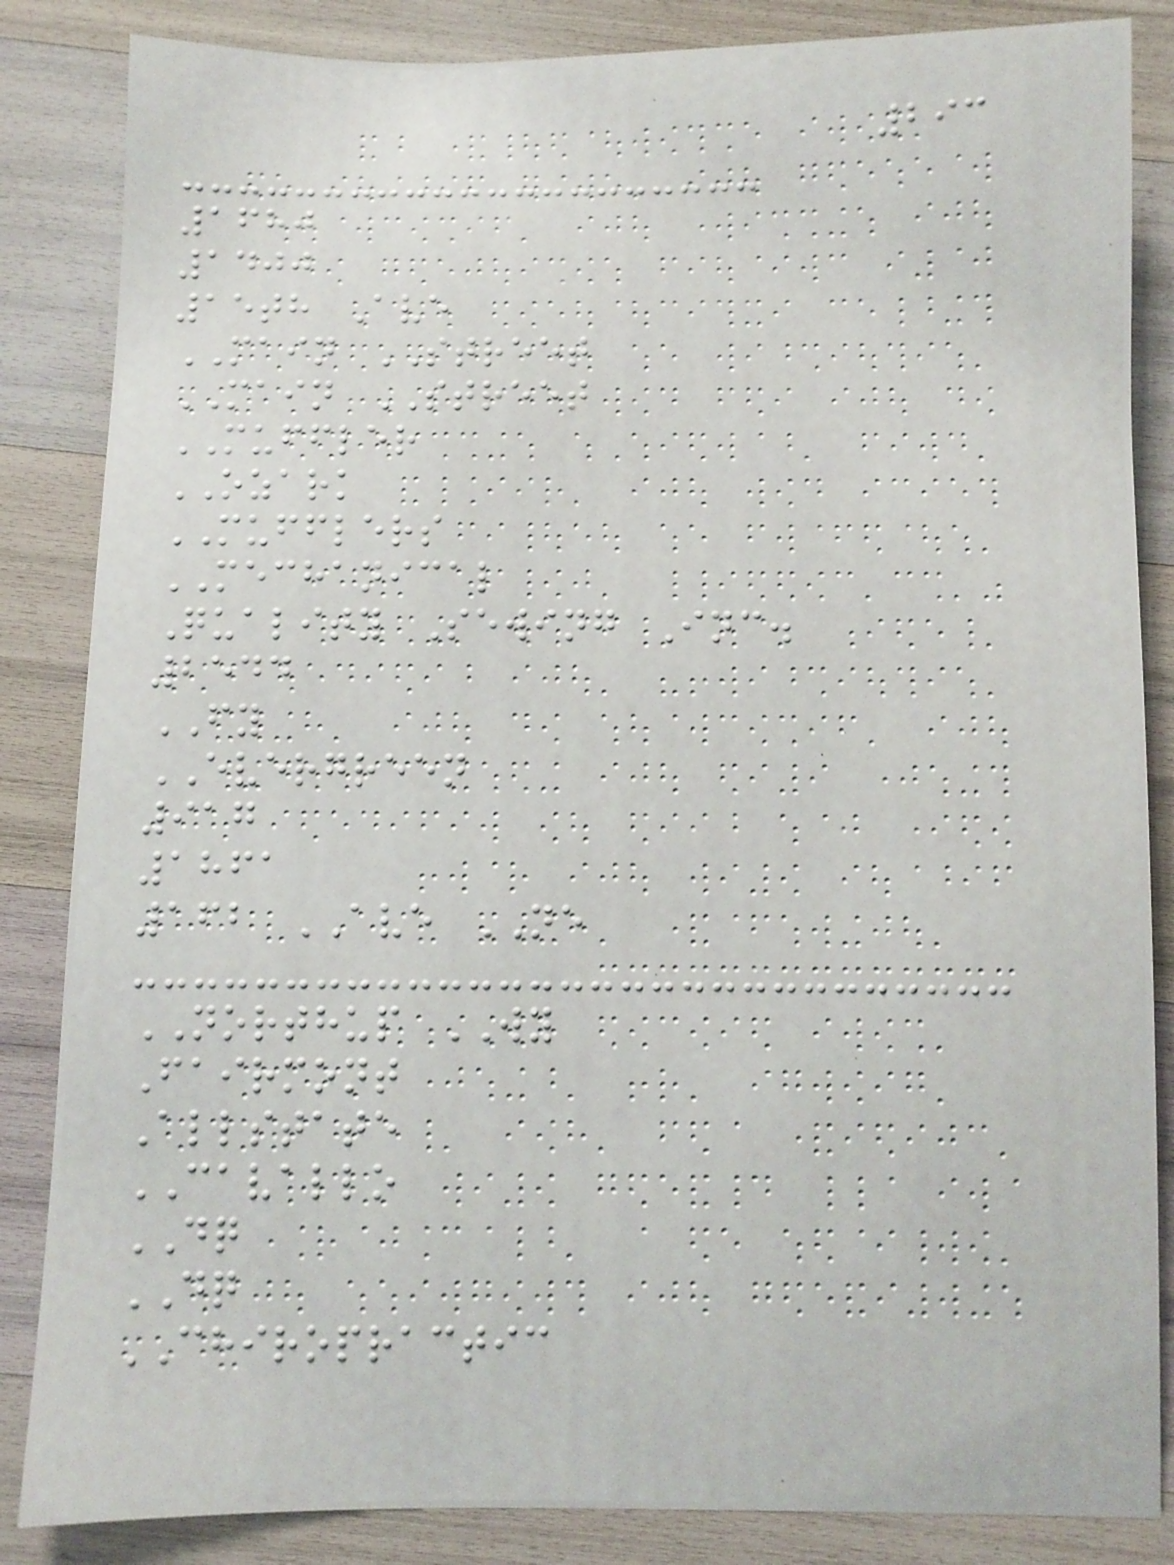293
1680
1400
15th Ave
MAIN STREET
MAIN STREET
MUFFLER
OZARK
MUFFLERS
MECHANICAL
Quality Sewing Inc.
2544
FY
EVERGREEN
917
1861
162 AVE NE
NORTHUP WY
Fairmont
Allstate
CAVALLO
DQ
DQ
CHIROPRACTIC
